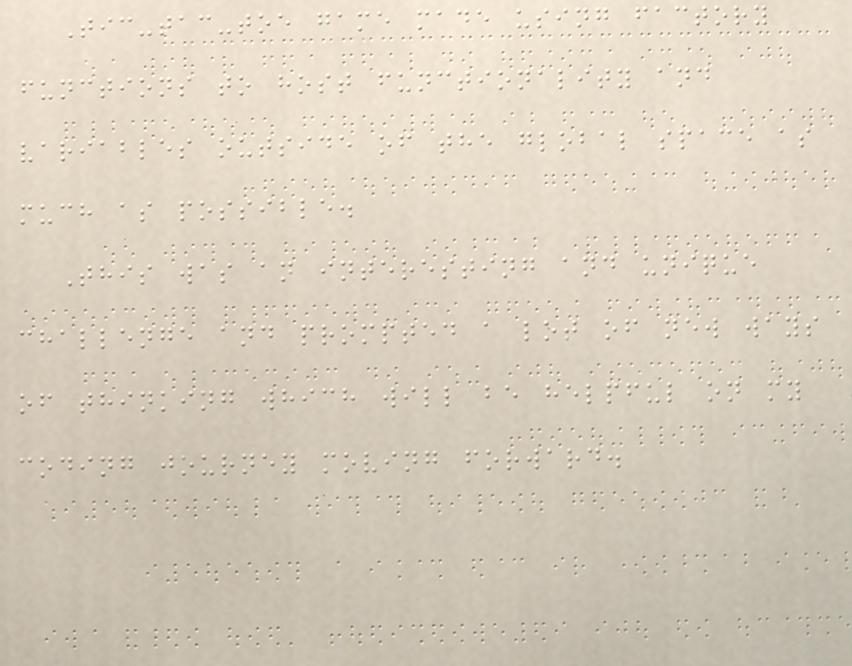Tic-tac-toe game made using factory
functions to host functionality and
variables outside of the global space as
much as possible.
This was an interesting and unique
challenge and prompted a lot of new ways
of thinking which will be helpful on my
coding journey moving forward.
